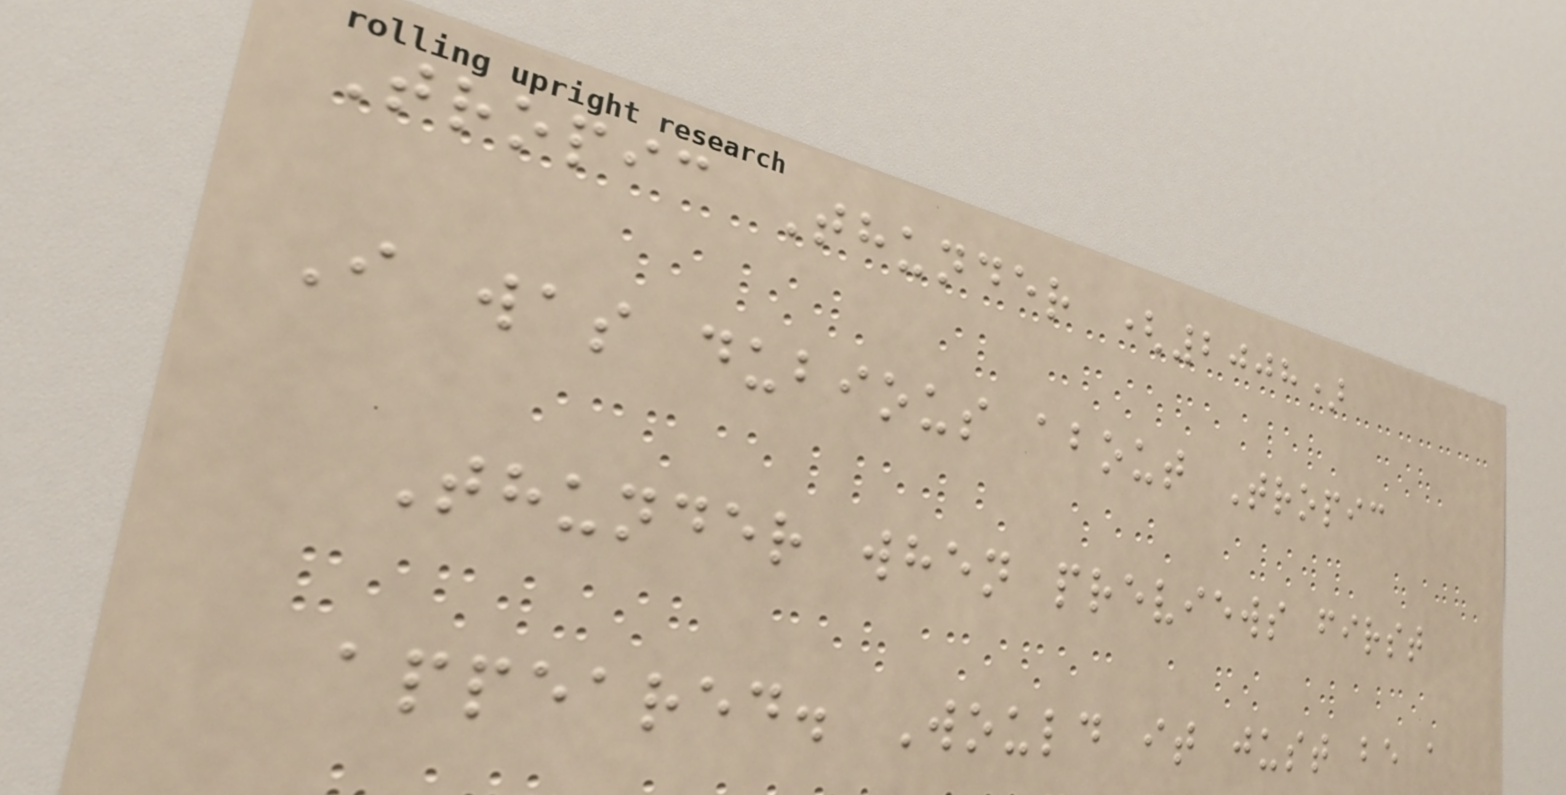Tropic Thunder (2008)
I was dubious about Tropic
Thunder when previews first
appeared. Would it just be a
